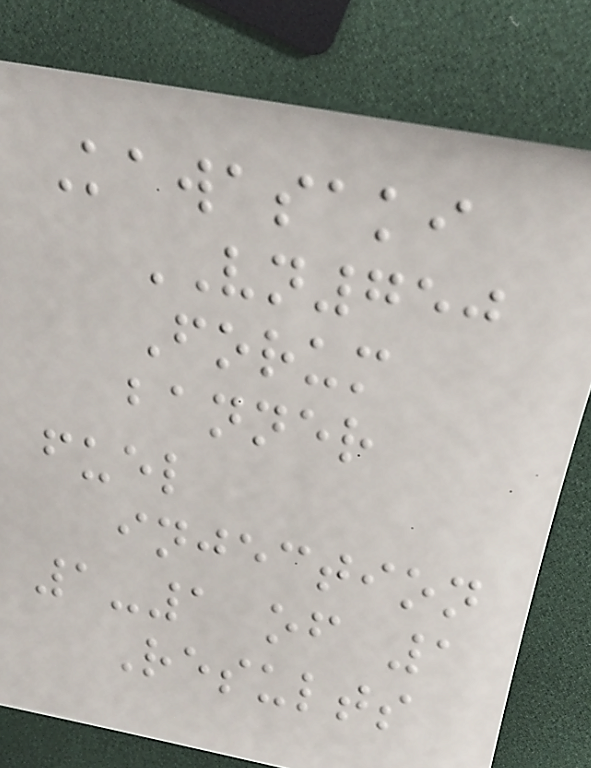Kawasaki
VN750
Forum
banner
fuel
injection
1-1 of 1
Results
